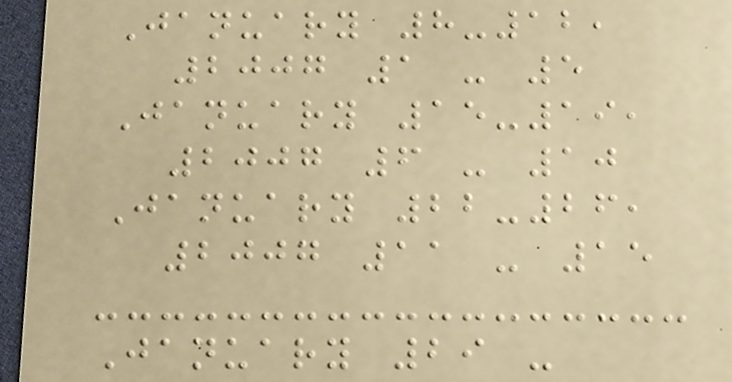January 8-12,
2007 1 - 5
January 15-19,
2007 6 - 10
January 22-26,
2007 11 - 15
January 29 -
